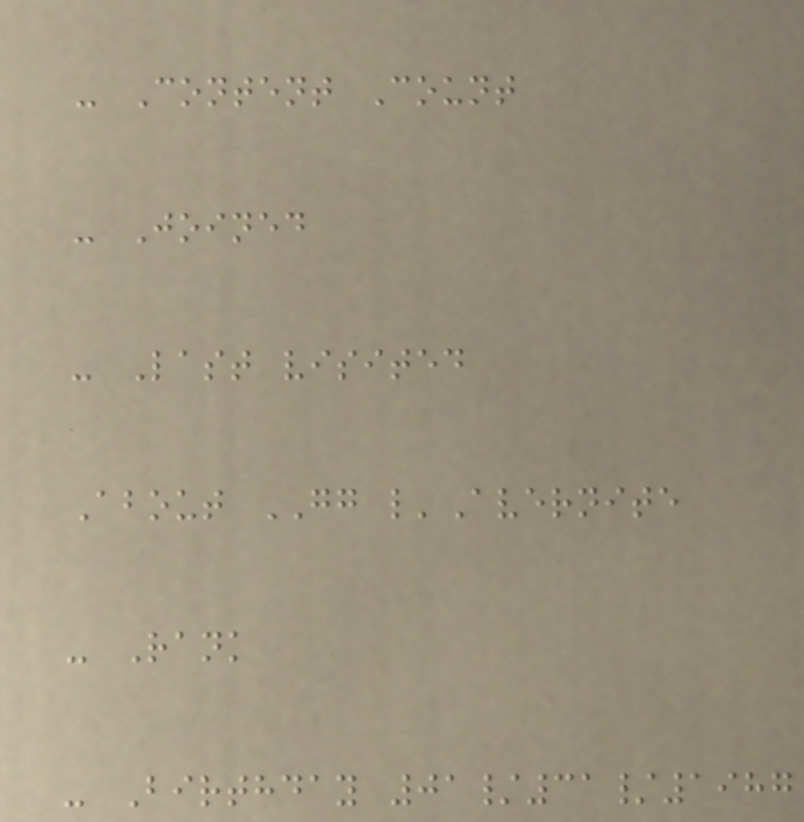- Content Count
- Joined
- Last visited
About GG l'Avernite
- Rank
- Birthday 01/31/1987
